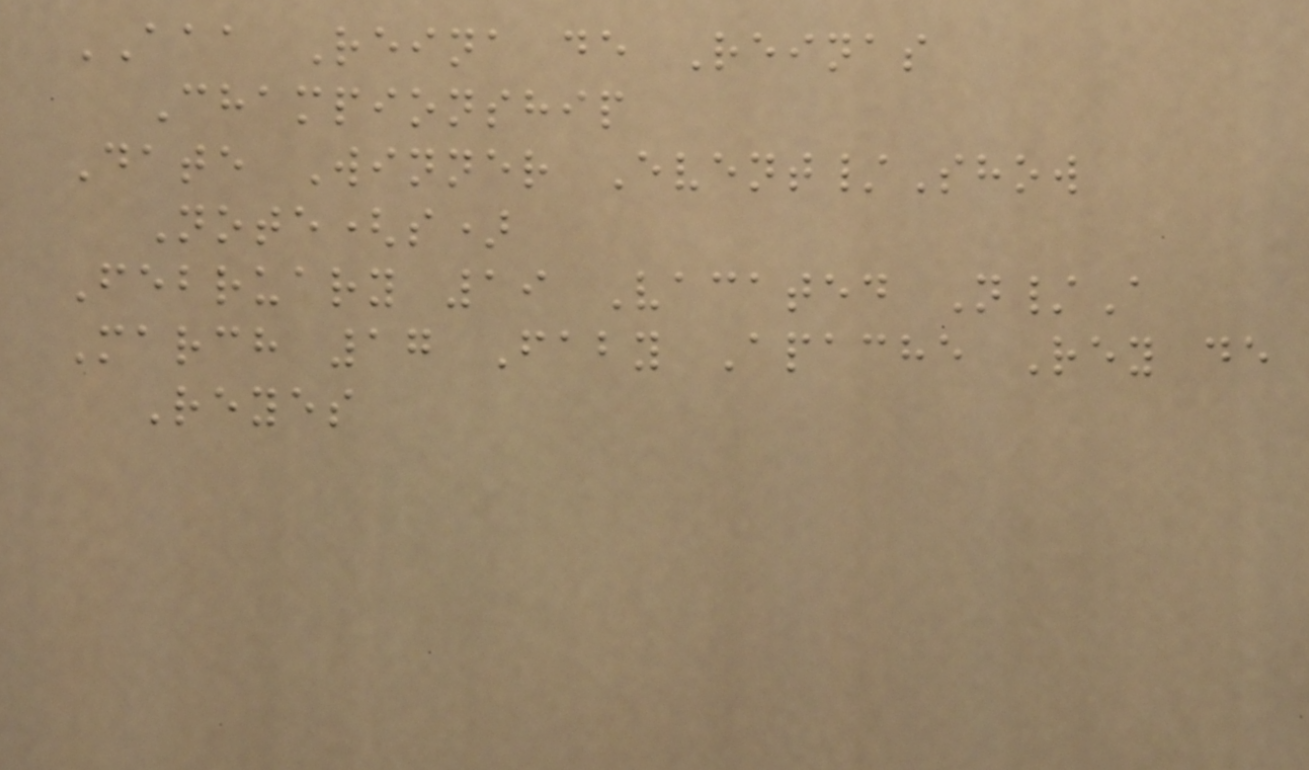AAA Reina de Reinas
Championship
Date Winner Event/Show
Note(s)
February 19 Vacated N/A
March 17 Faby Apache Rey de
Reyes
